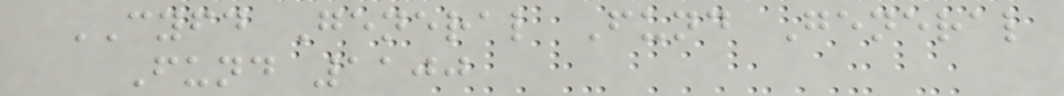CYFD General Fund General
Fund 1100
